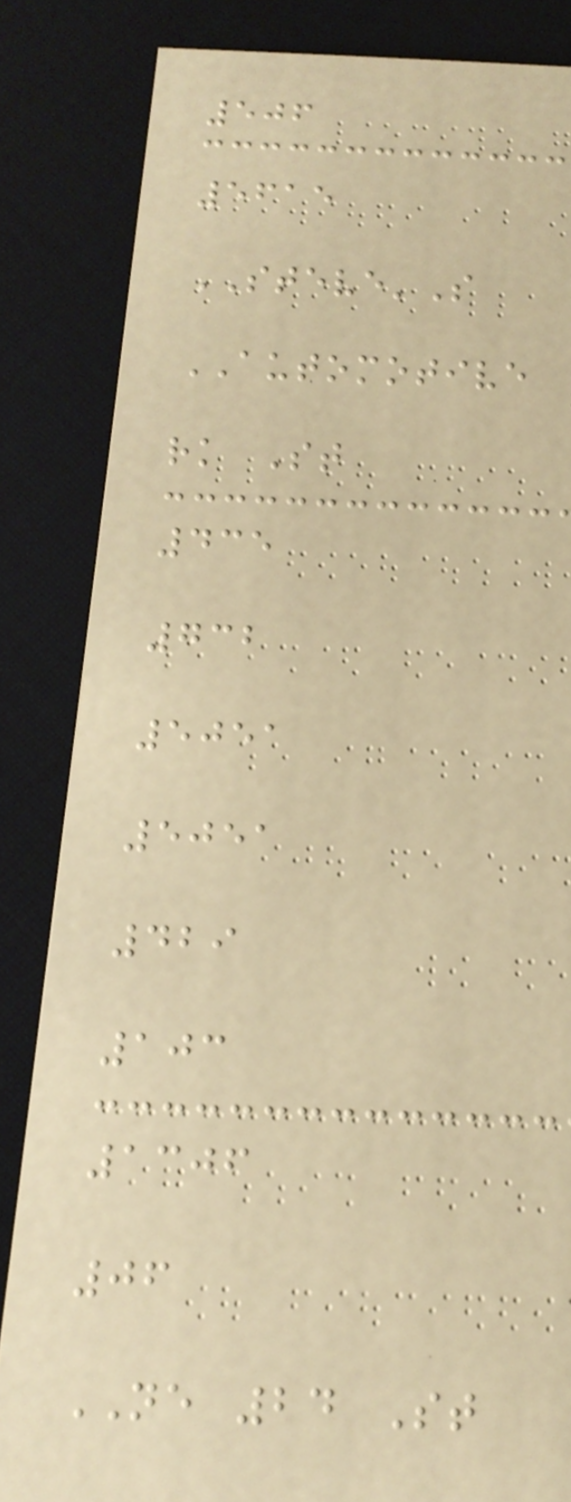506
5615
STEVE'S
AUTOMOTIVE
rk St
435
732
5051
5051
429
103
1306
06
NE 24 St
